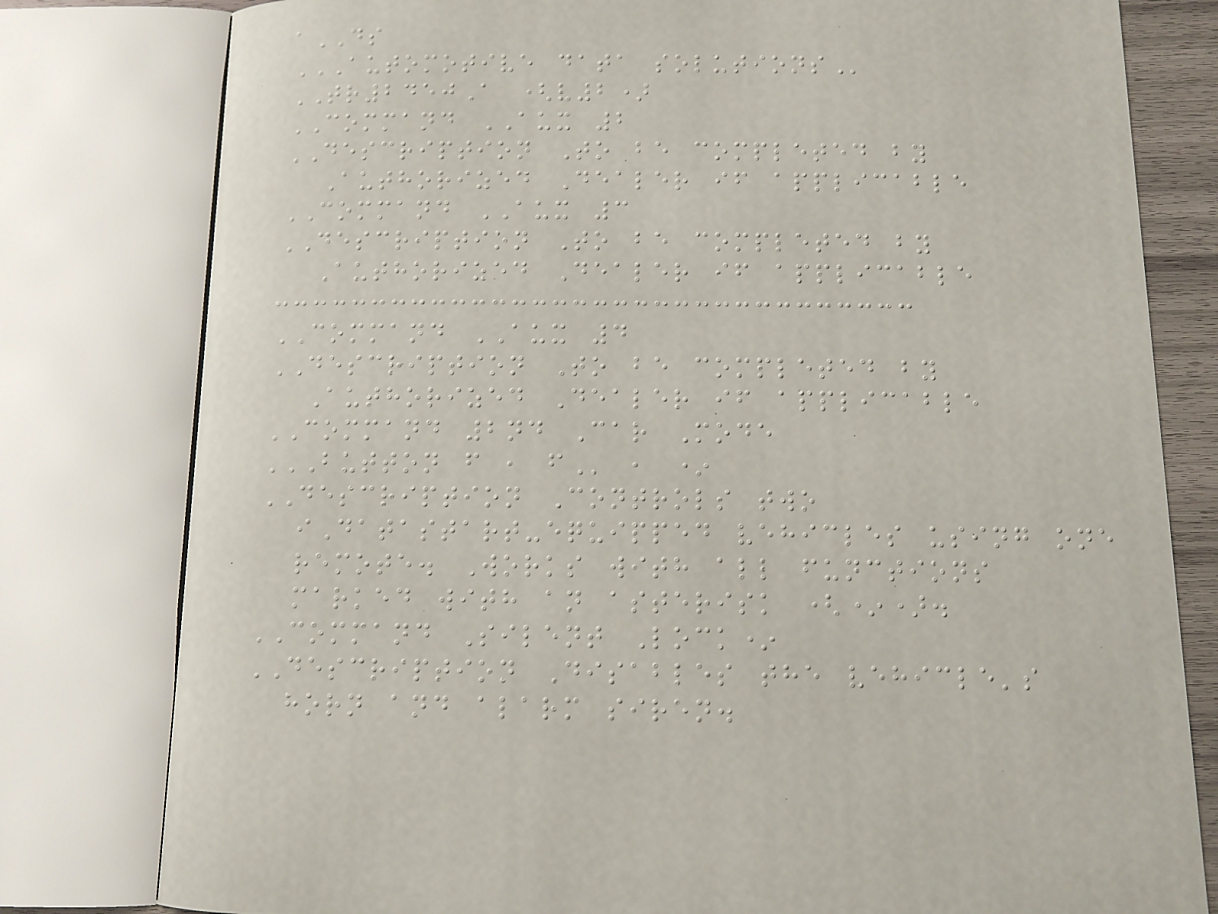aDS
AUTOMOTIVE DATA SOLUTIONS
TR2450A (v2)
COMMAND AUX 2
DESCRIPTION To be completed by
Authorized Dealer if applicable
COMMAND AUX 3
DESCRIPTION To be completed by
Authorized Dealer if applicable
COMMAND AUX 4
DESCRIPTION To be completed by
Authorized Dealer if applicable
COMMAND 2nd Car Mode
BUTTON F , F , *
DESCRIPTION Controls two
iDatastart-equipped vehicles using one
remote. Works with all functions
marked with an asterisk (*).
COMMAND Silent Lock*
DESCRIPTION Disables the vehicle's
horn and alarm siren.
